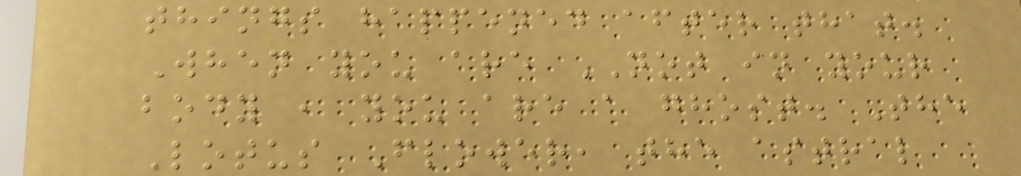things happened after that.
When you are NOT in your
body , you are a ghost. The
Lotus Flower, the astral
